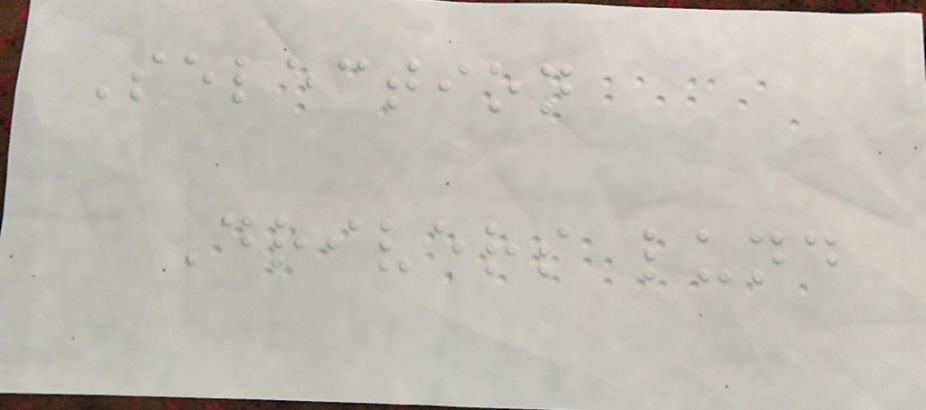Selection
Drivers lund
